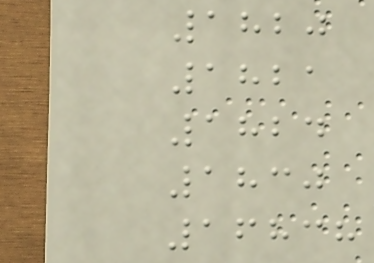1820
1821
1824
1830
16838
